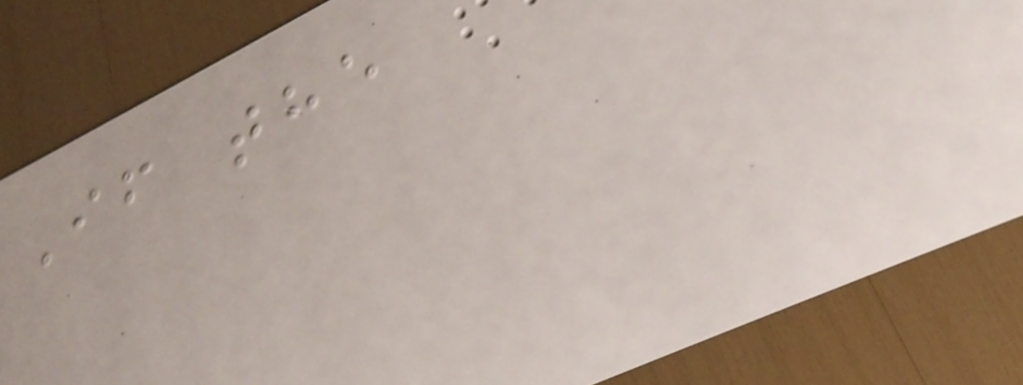If the
